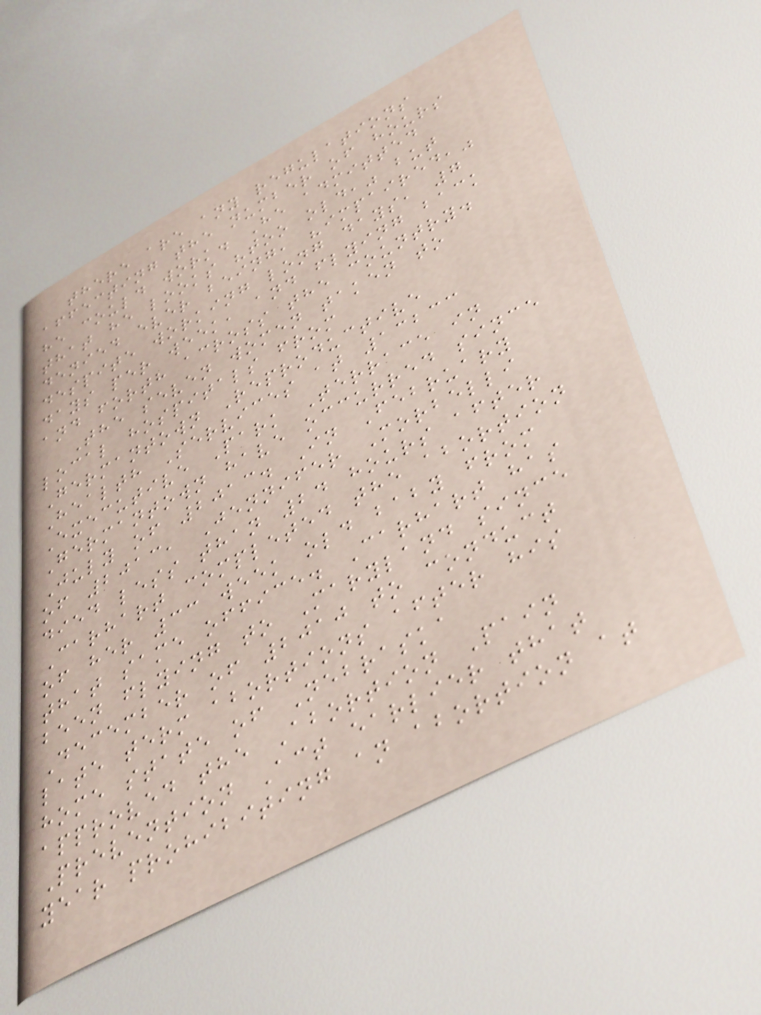there are any regulations
affecting the number of hours
he could work. He admitted
that he looks "too old," but
denied ever being, "impaired,"
despite working long days, 7
days per week, and flying back
and forth across the country.
The seven women taken to
local hospitals from
Germantown Reproductive
Health Services at 13233
Executive Park Terrace in
Germantown have occurred since
July of 2013. In February
of 2013, Jennifer Morbelli
died less than 24 hours after
Carhart completed the abortion
of her 33 week old baby from
that same office. Carhart has
been flying to Maryland since
December of 2010 to conduct
late term abortions after his
home state of Nebraska
approved the Abortion Pain
Prevention Act earlier that
year prohibiting an abortion at
